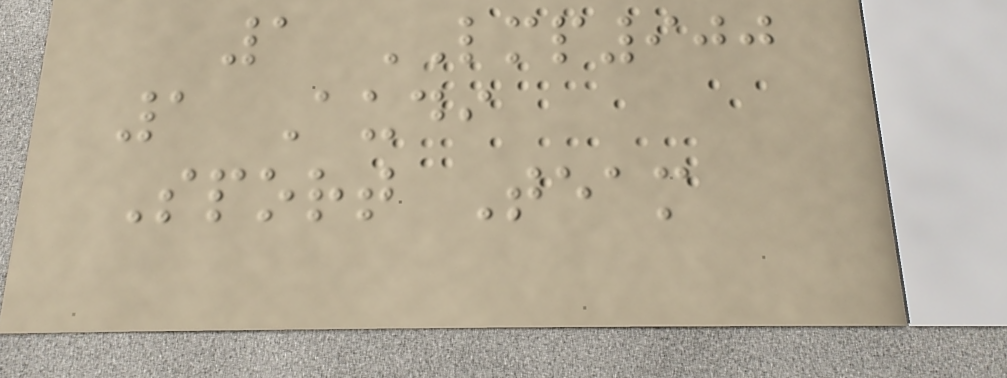1 LMP900
1 Audi
Sport Team
